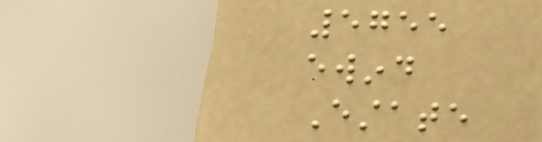5755
ewind
Estate
